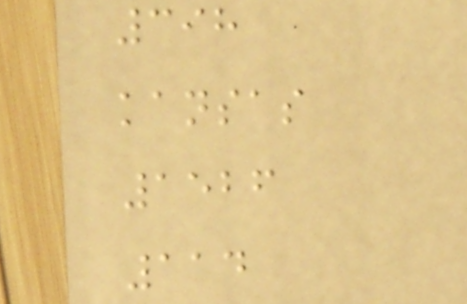398
kansas
1526
114
